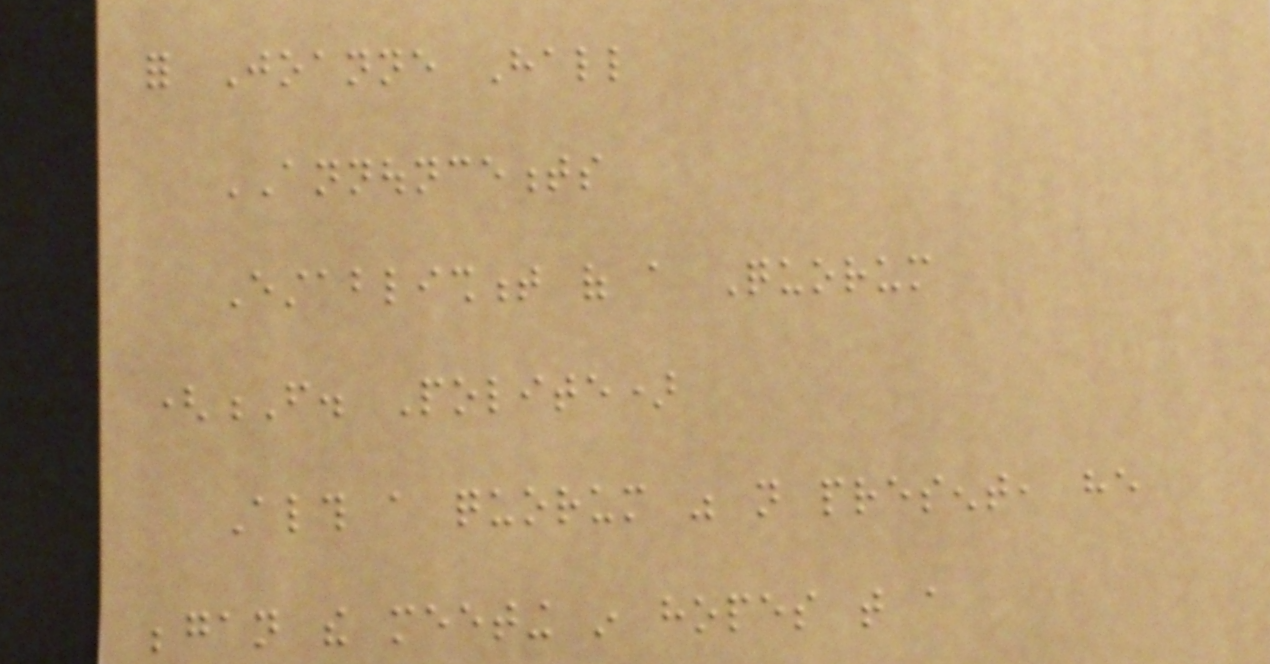for Joanne Hall
ANNOUNCEMENTS
Establishment of a Quorum
(F. Polite)
Although a quorum was not present, he
began the meeting in hopes that a
